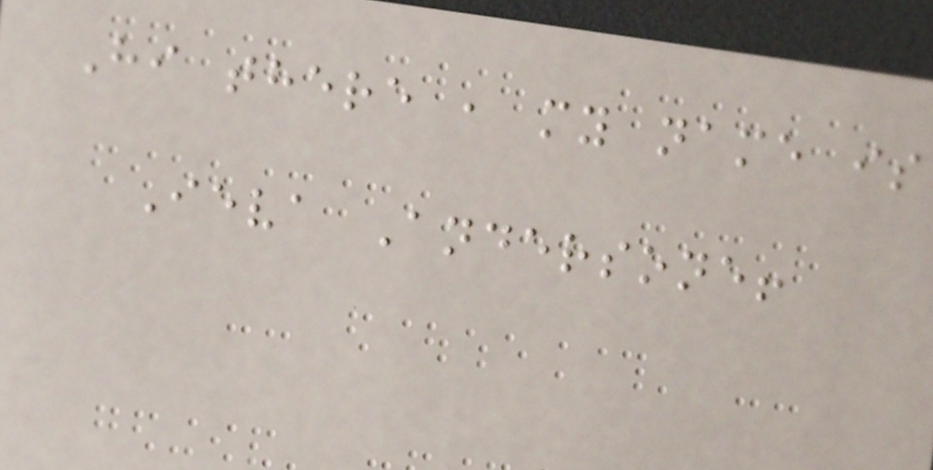Hi there , my name is
Ieva Andersone!
